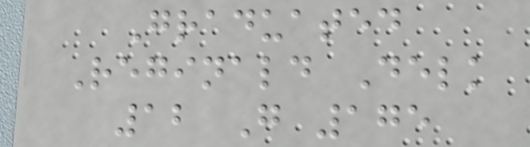Graduated
Reginald Delk
12 G 175
